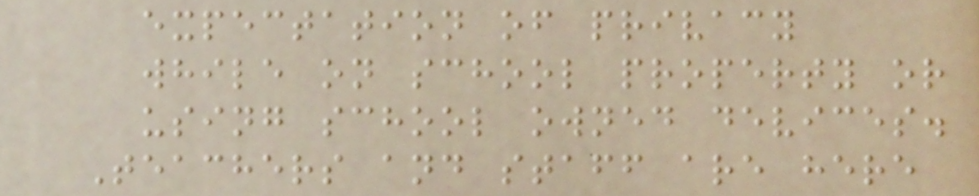expectation of privacy
while on school property or
using school owned devices.
Teachers and staff are here
